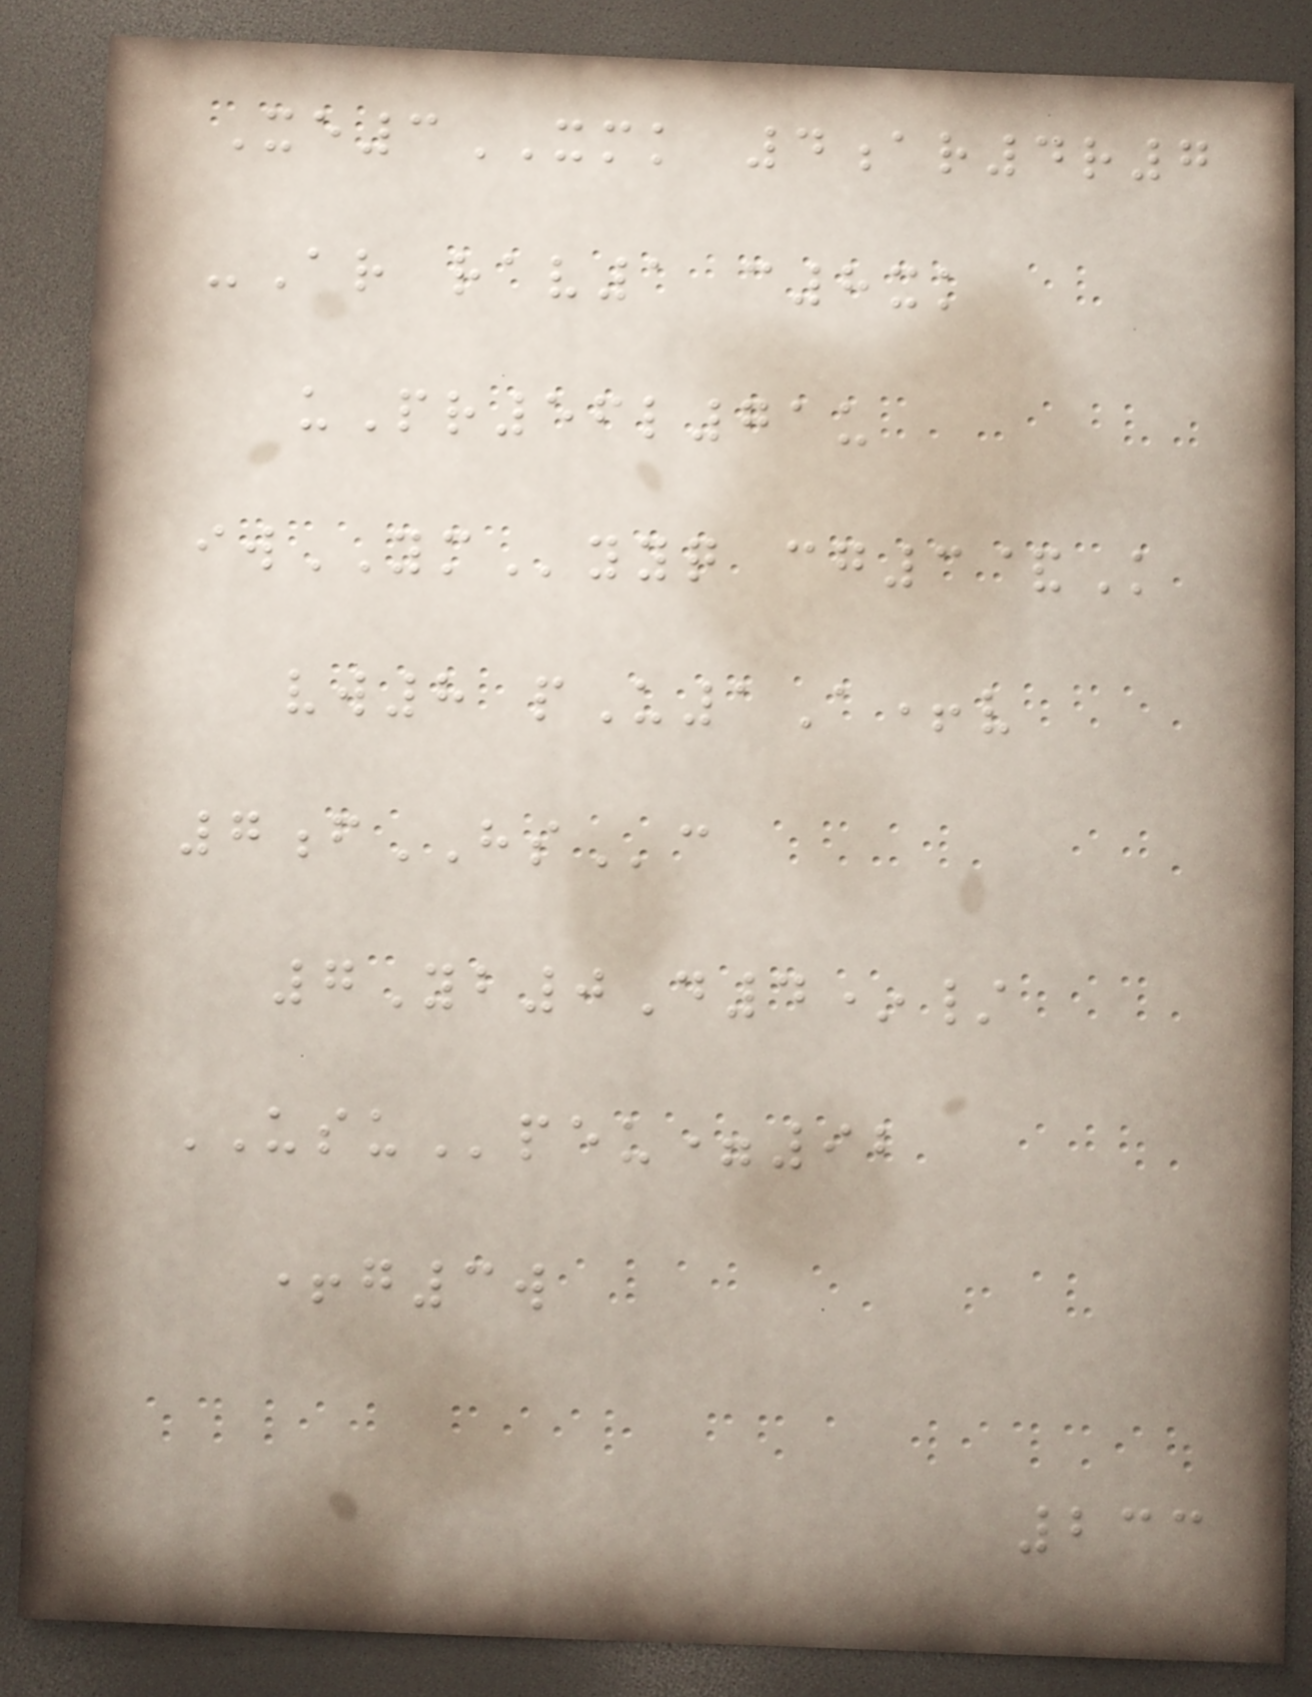Xe3XMK 4ar4r7
-Ar rav1 c8xk
uPr56l71u
iwYMyyq cg3&K
vw8 pU1A+v
7fHSc
7Yb0D4*/
USUpeu=92
+g3w
233
